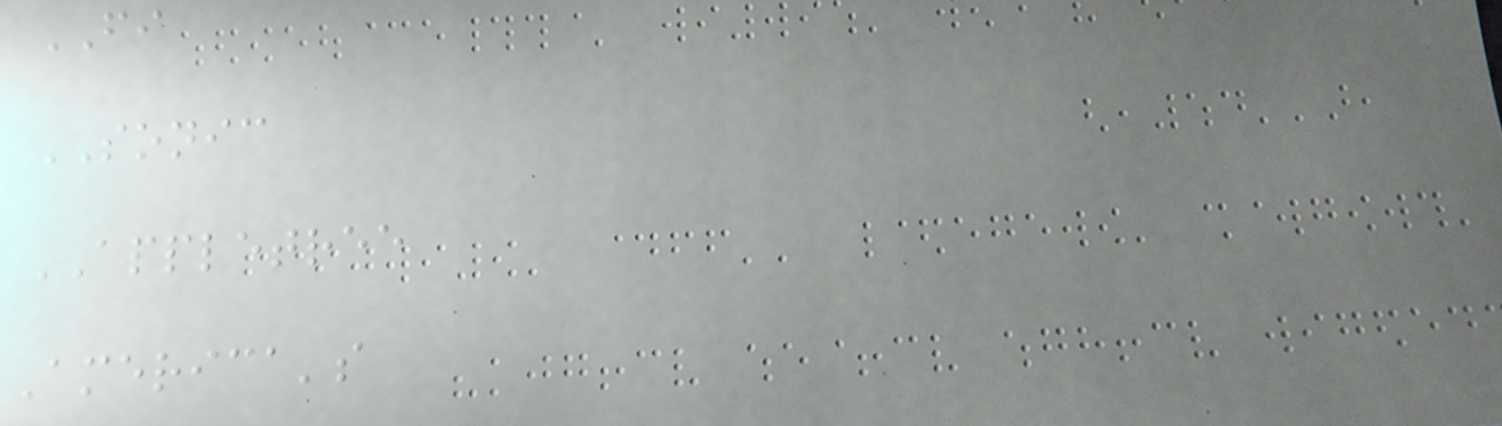FI
SONIC
APPLETREE
America's
